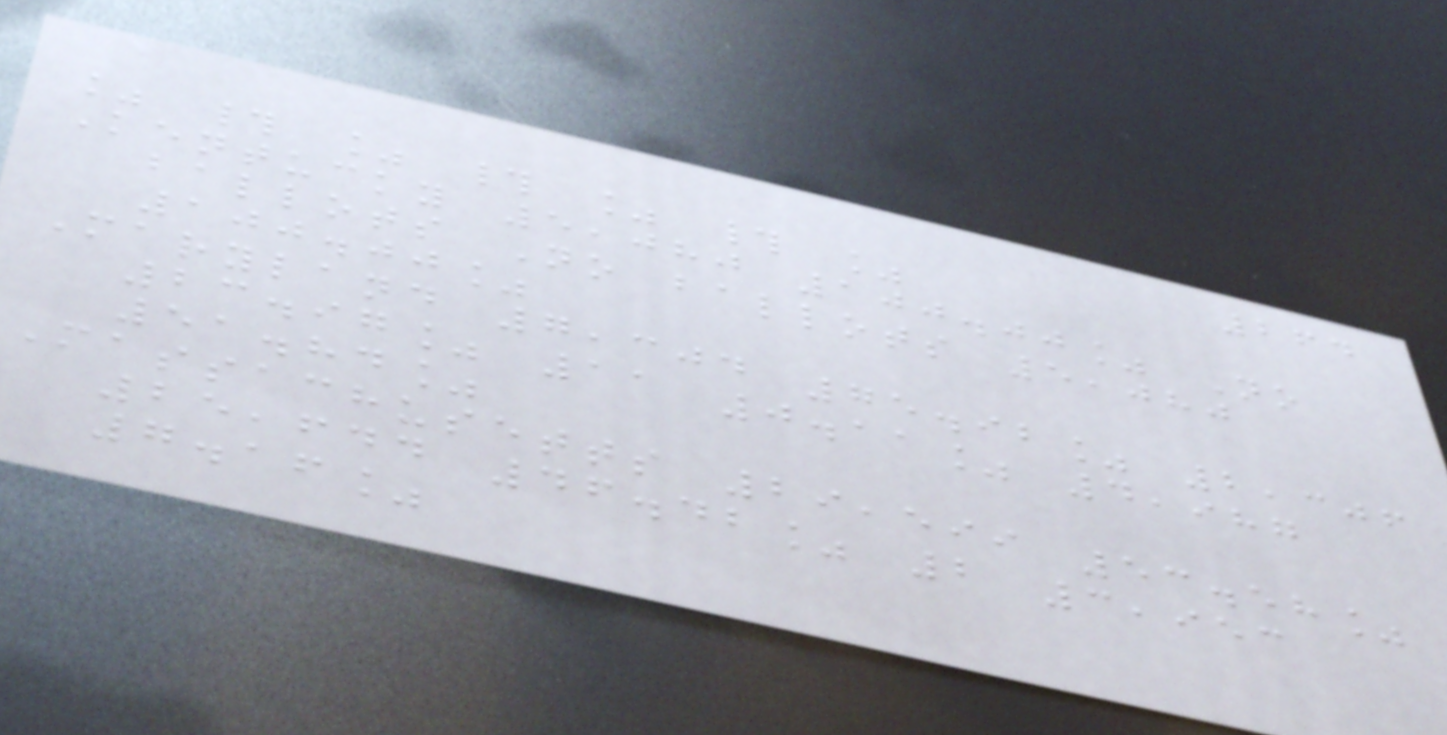264
% # % # % # %
Kentucky 5,080 100.00% No
ballots No ballots 5,080
100.00%
Maryland 7,304 75.92% 2,306
23.97% 11 0.11% 4,987
51.84%
Massachusetts 29,599 53.58%
25,644 46.42% 2 3,953
7.16%
